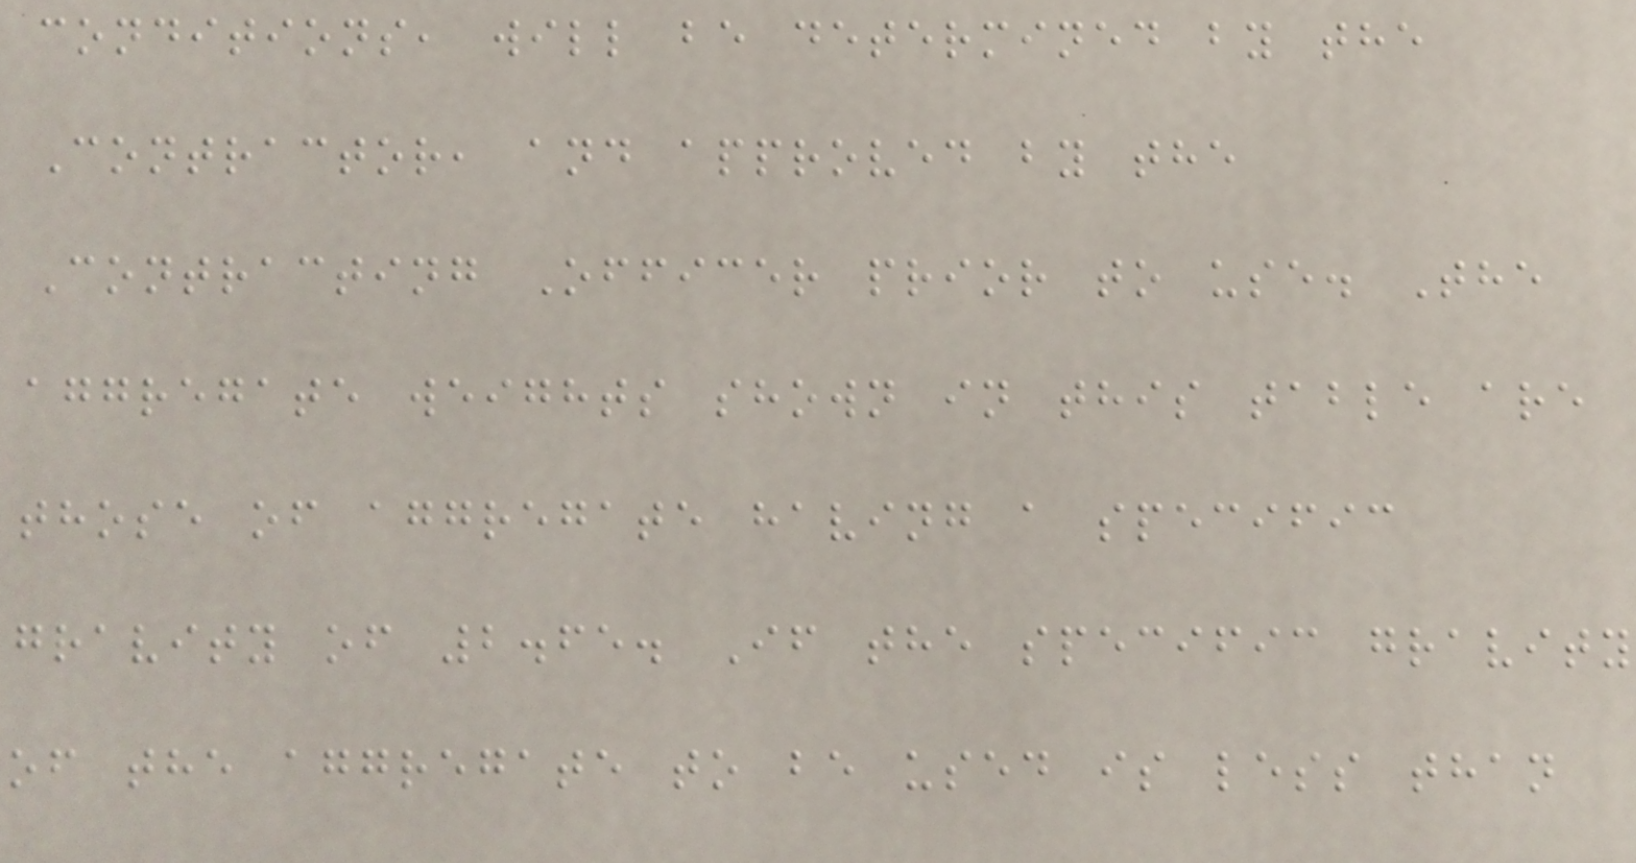conditions, will be determined by the
Contractor, and approved by the
Contracting Officer prior to use. The
aggregate weights shown in this table are
those of aggregate having a specific
gravity of 2.65. If the specific gravity
of the aggregate to be used is less than
